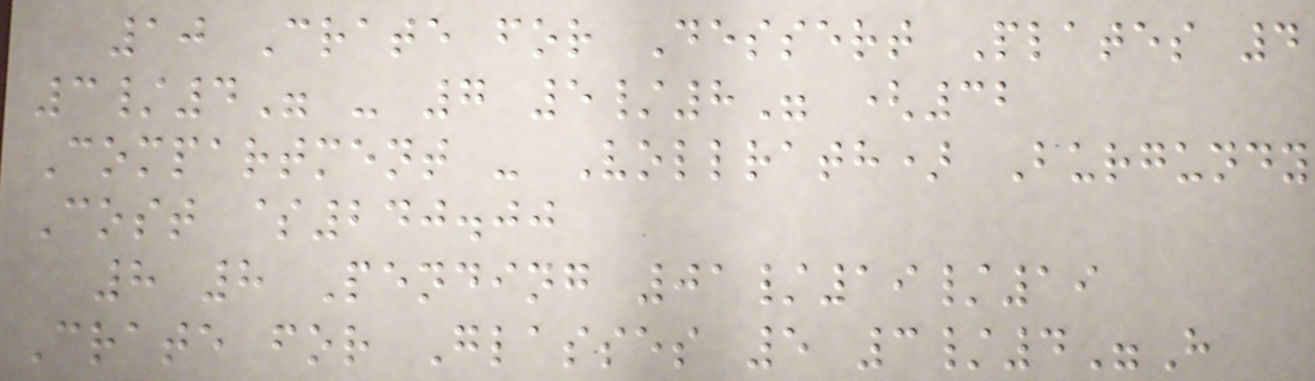10 Crate for Dessert Plates 4
3/4" - 7 5/8" (32
Compartment - Vollrath) Burgundy
Cost $240.00
8 8 Pending 01/19/19
Crate for Glasses 5 3/4"H
